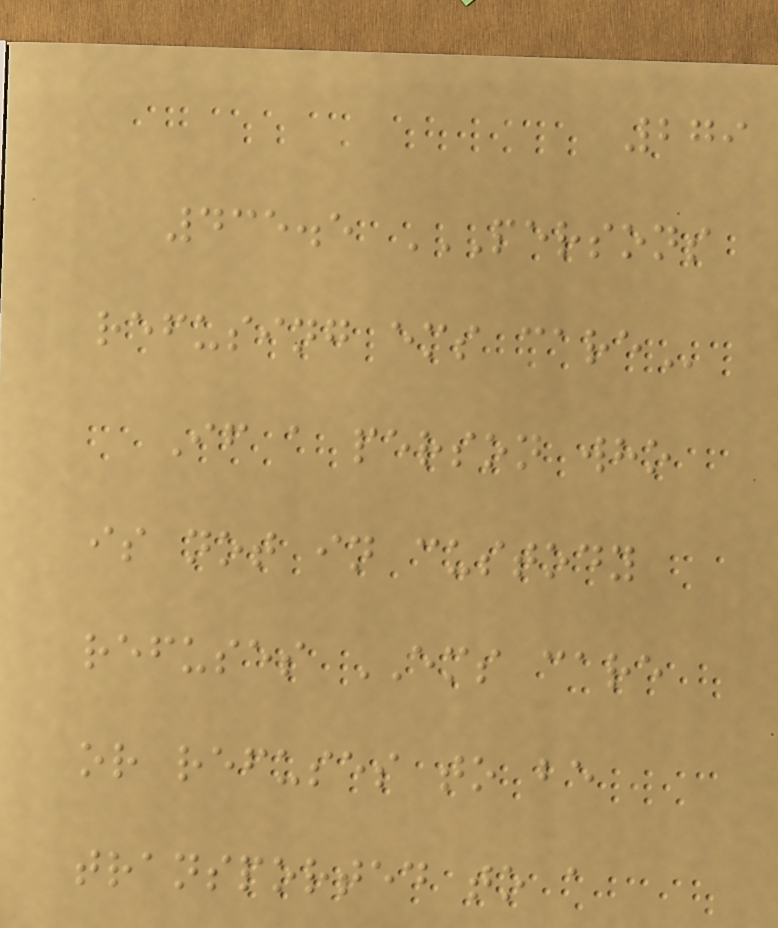279
435.5 PERSONS
REFUSING EMS CARE
If a person who
is not in custody
refuses EMS care
or refuses to be
transported to a
